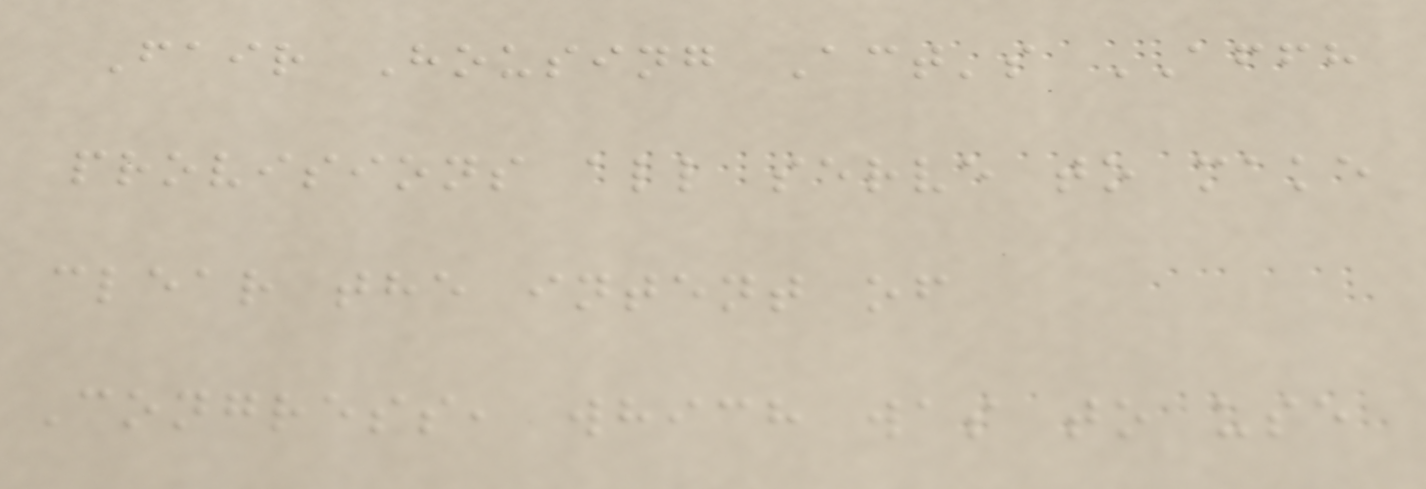Fair Housing Act's AFFH
provisions all serve to make
clear the intent of
Congress, which was to use
